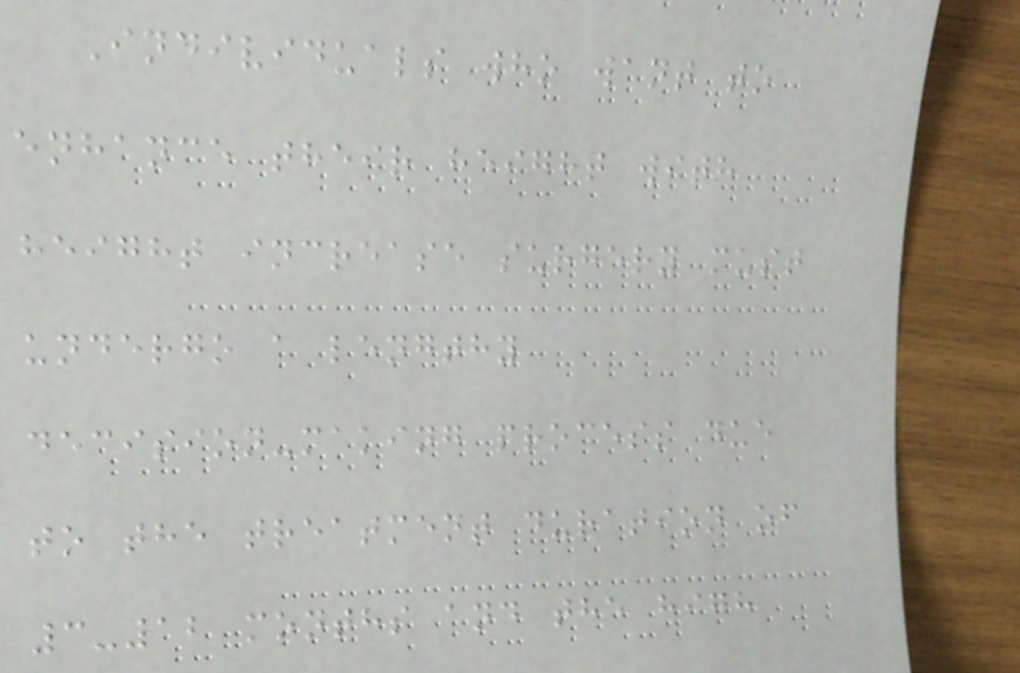Individuals who want to
enhance their height with
height increase surgery must
undergo a lengthy
decision-making process due
to the treatment duration of
3-12 months and the high
